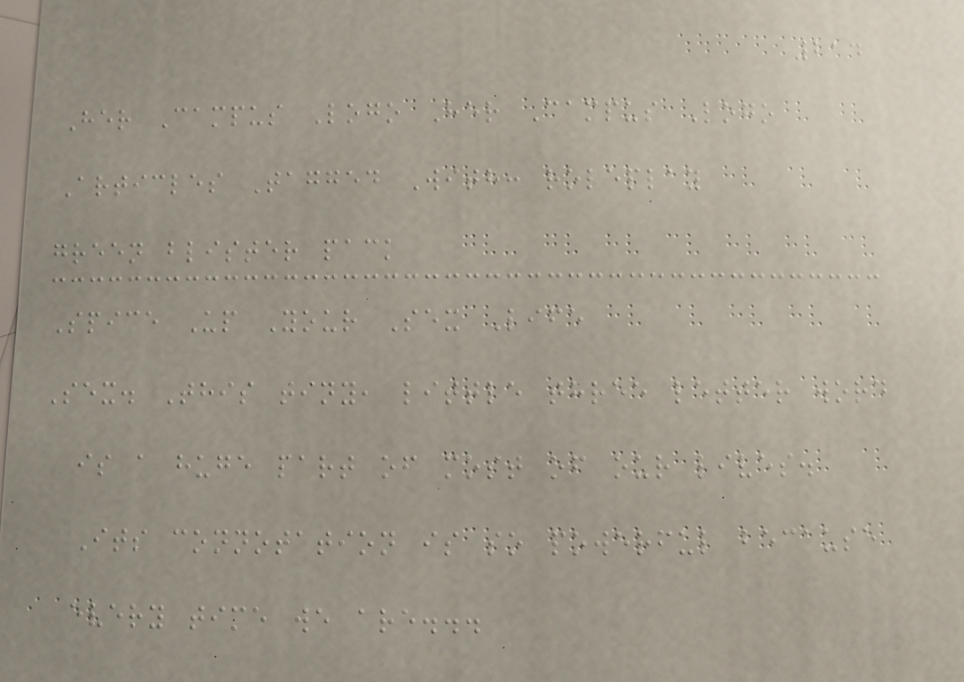214
Her Campus Logo Her Campus Logo
Articles Tagged With: roleplay
green blister pack
Spice Up Your Sex Life
Sex. This tiny, little three letter word
is a huge part of most of our lives.
Its connotation is so powerful because
every time we are...
